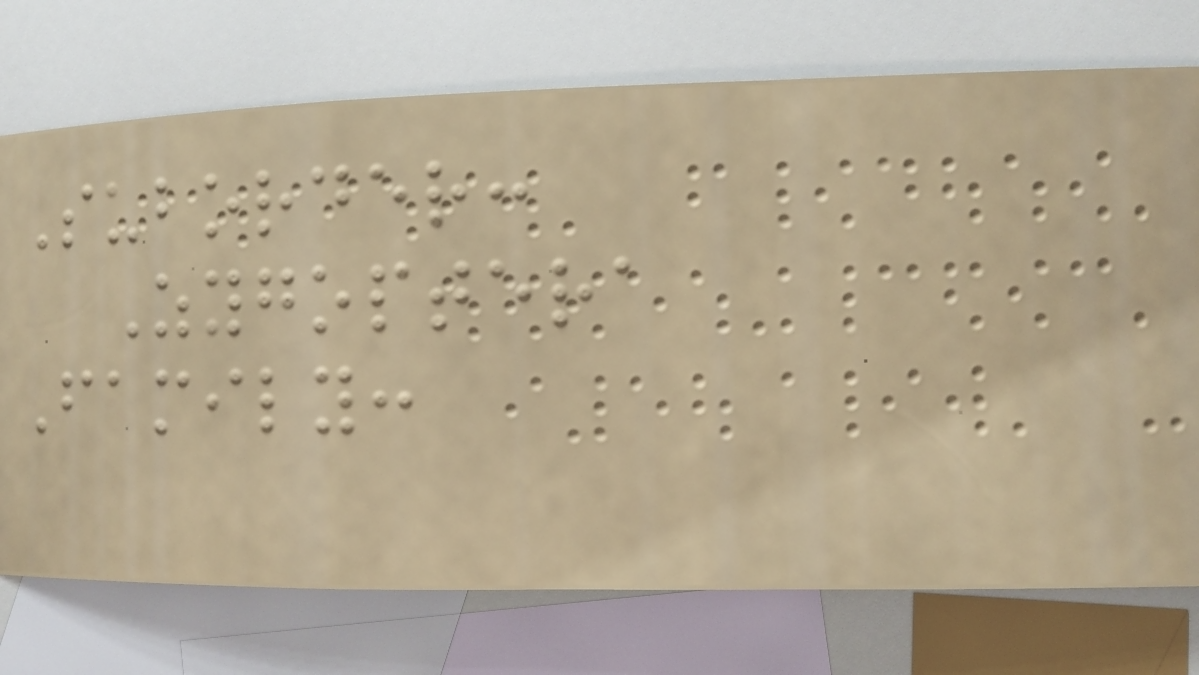Suborder:
Zygoptera
Family:
